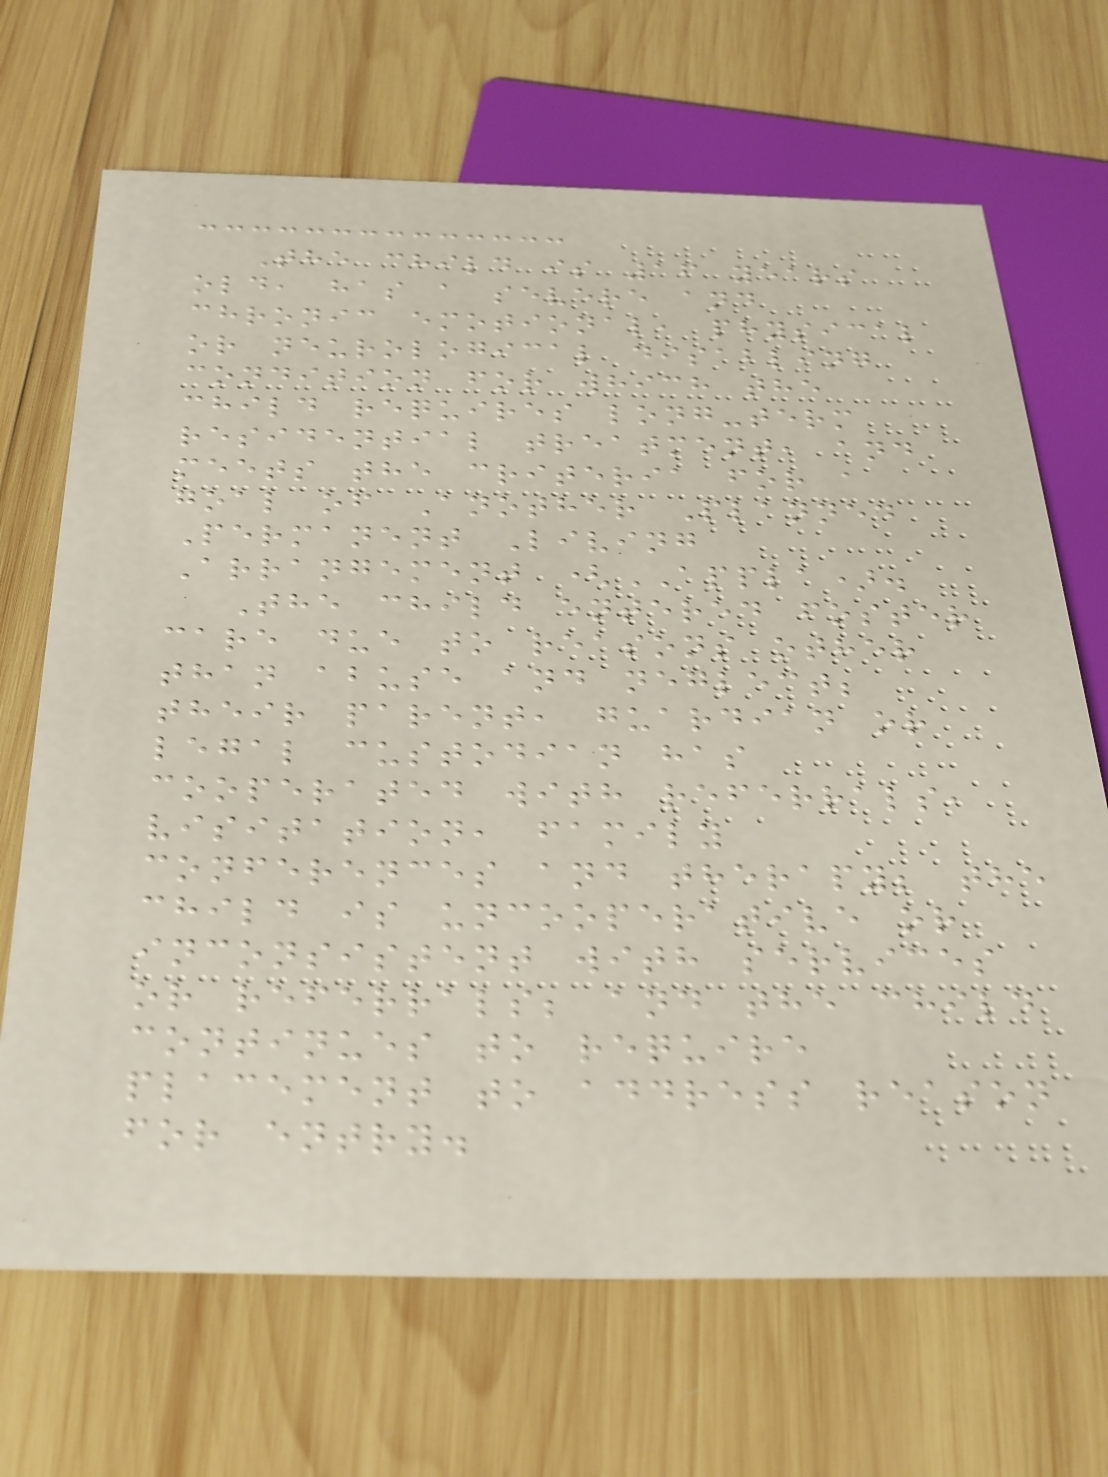The child is 16 years
old, has a severe and
chronic emotional, physical
or neurological disabling
condition for which the
child requires long-term
residential treatment, and
meets the criteria for a
goal of Another Planned
Permanent Living
Arrangement (APPLA).
The child entered foster
care due to reasons other
than abuse and neglect;
their parent, guardian or
legal custodian has
cooperated with referrals,
visitation, family
conferences and therapy; the
child is uncooperative or
inconsistent with services
or referrals; and the child
continues to require
placement to address reason
for entry.
